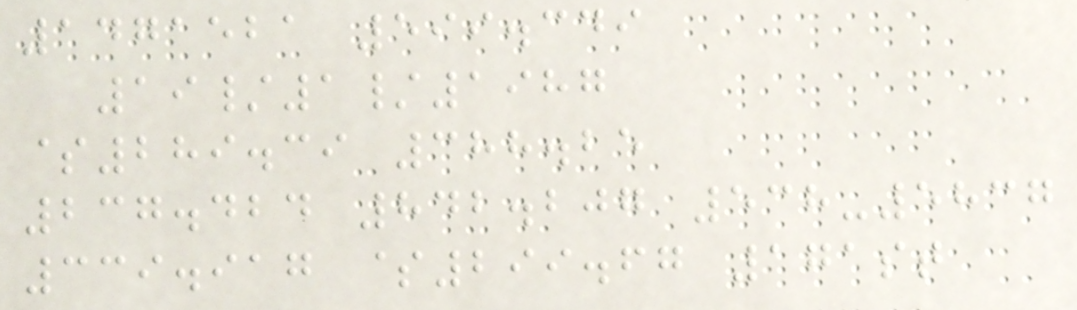1471521 599.349
19/1/1987
$289.39 388.25
237.424 842.207 538-5837
339.917 $299.67 171st
